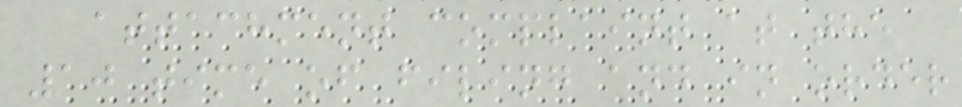attachment complaint at the
10 time of filing and in order
